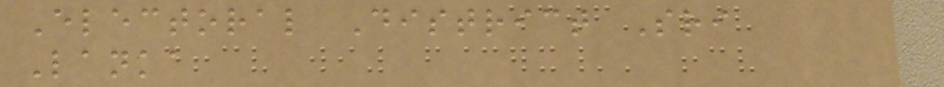Electoral District Sri
Lanka
